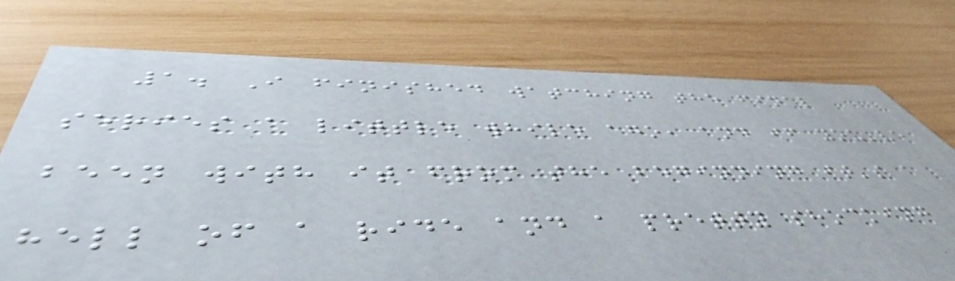1. I finished watching the final
series a little while ago, and if you've
been with it from the beginning it's a
hell of a ride and a pretty shocking
